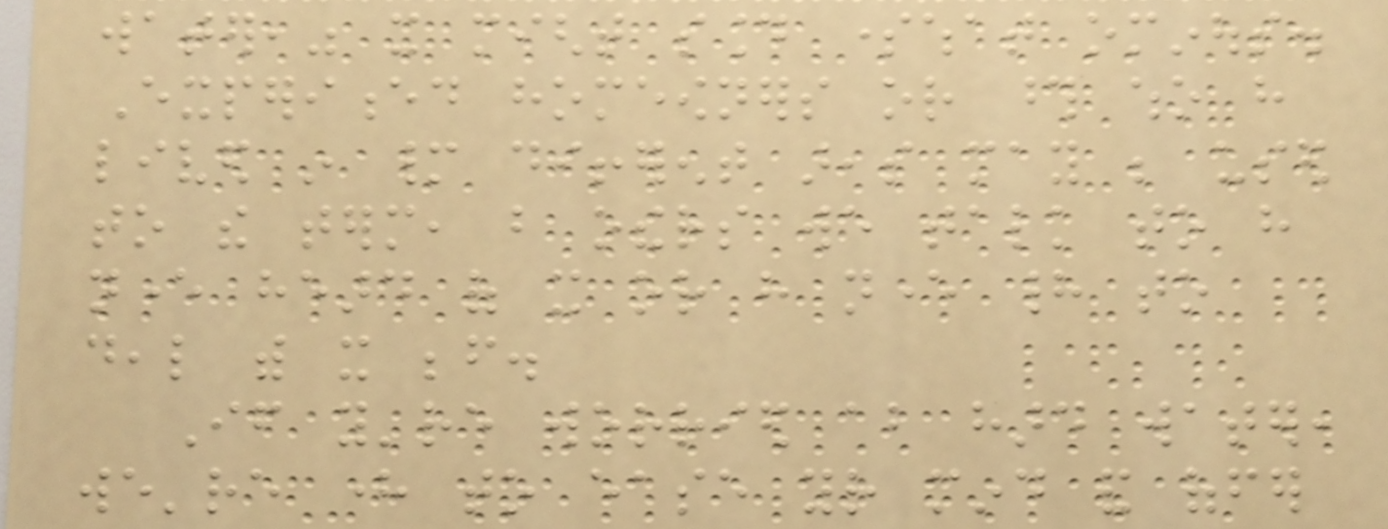water," it might sound somewhat ominous.
Experienced homeowners or those who have
lived in many different areas may be used
to the term, but others we talk to have
never heard of it or have never had to
deal with it before.
If you're worried about hard water,
we're here to ease your mind and offer
